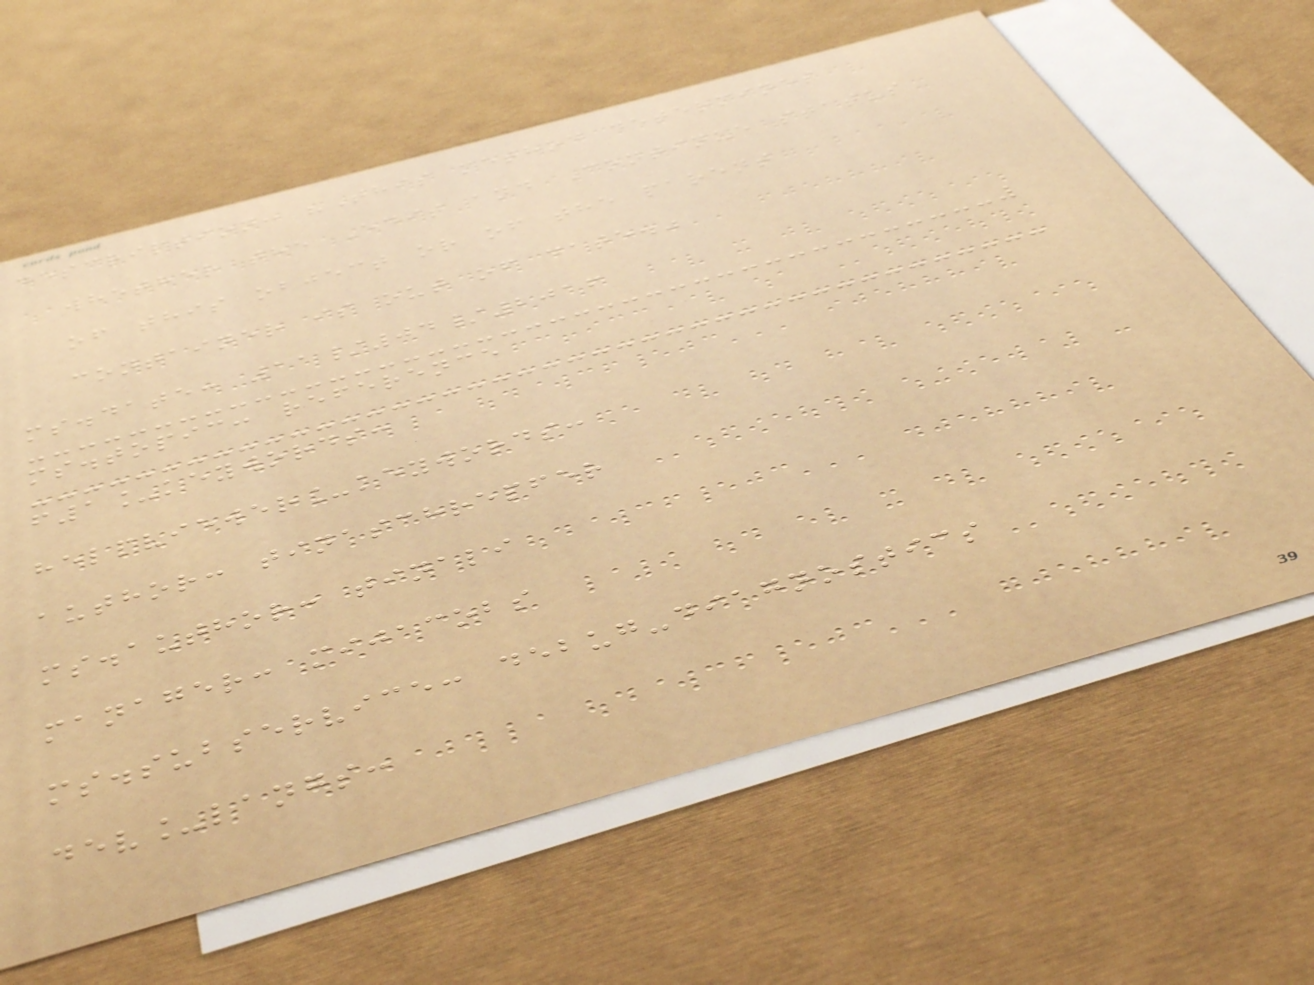description: "This method determines
whether the Edit and Continue status
of this object or of the parent
container is out of date."
ms.date: 11/04/2016
ms.topic: reference
f1_keywords:
helpviewer_keywords:
author: tinaschrepfer
ms.author: tinali
manager: mijacobs
ms.subservice: debug-diagnostics
dev_langs:
